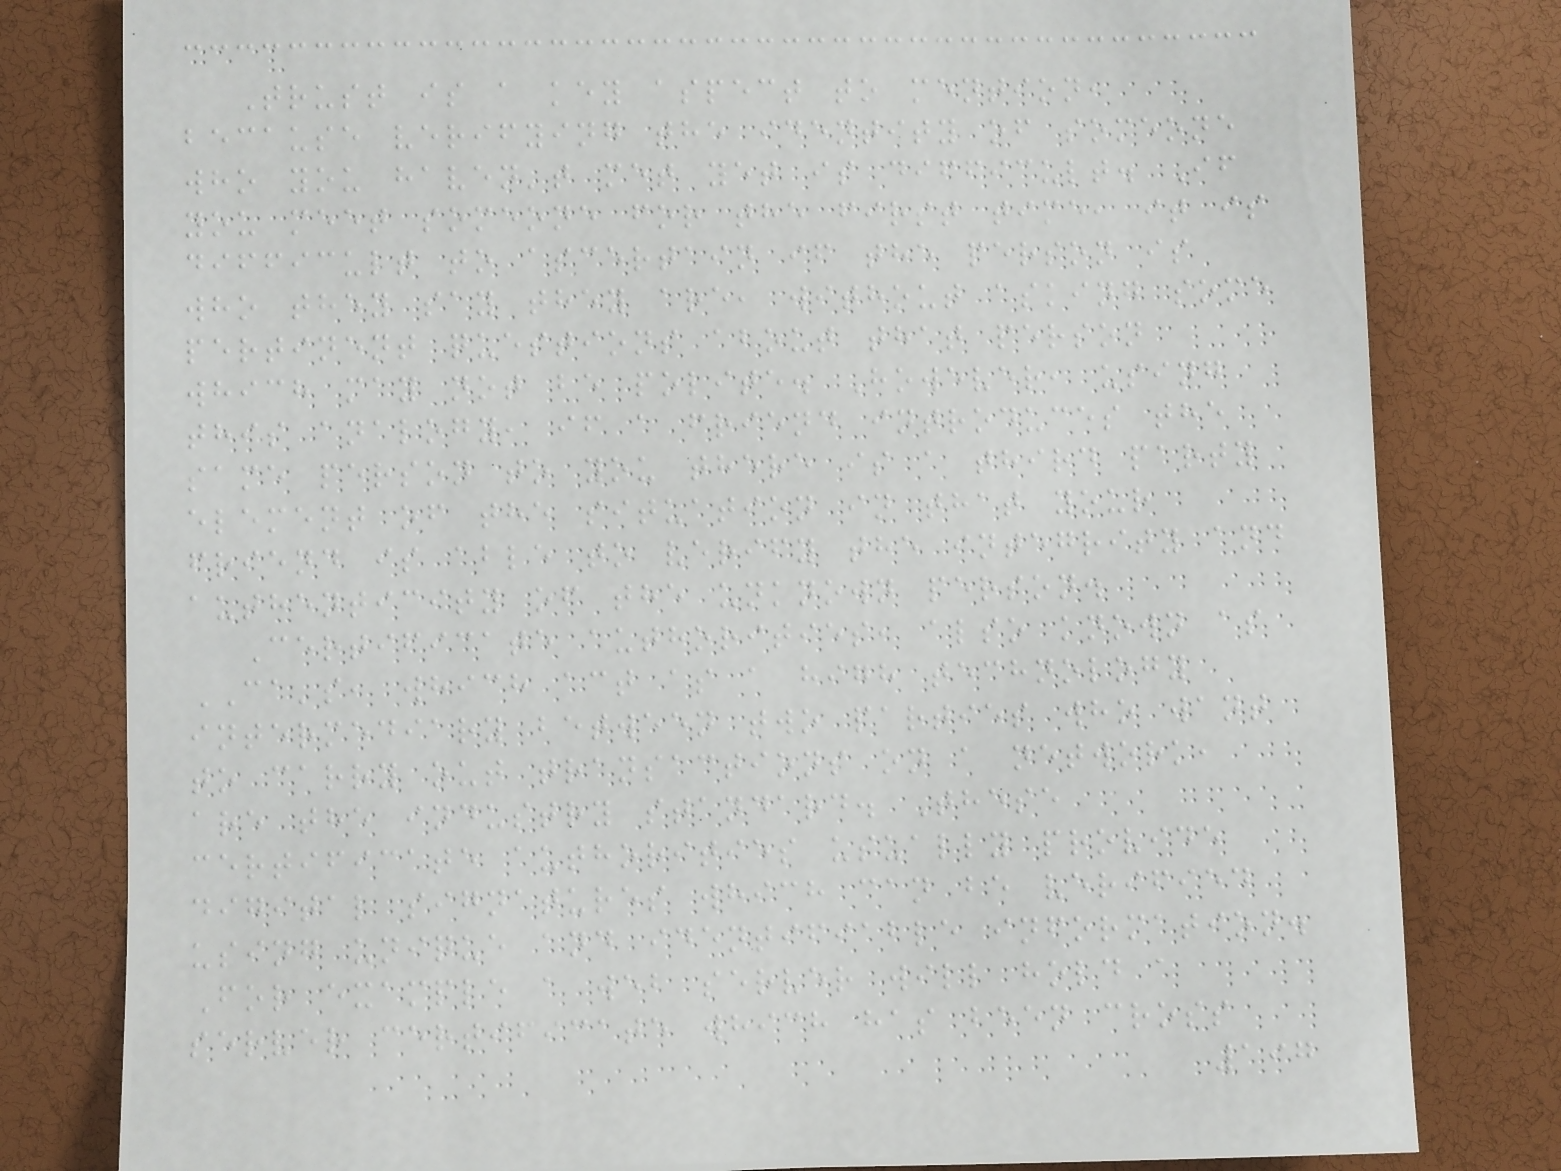Trust is a key aspect to mention,
because verifying the identity of someone
who you haven't met yet is difficult. If
you meet someone for the first time, it is
difficult to ascertain if the person is
who they say they are, without asking some
pertinent questions about that person
which may not be polite. However, using
this analogy, if a friend introduces the
same person to you there is a third party
element of the situation in that your
friend is able to verify the integrity and
authenticity of the unknown person.
Certificate authorities, also known as
CA's, which act as a high technology
intermediary between two parties who want
to carry out transactions on a network,
are the industry standard. These
certificate authorities usually provide
digital signatures which can be verified
using unique and identifiable information.
For example a web server will hold a
server certificate which has been cross
197
